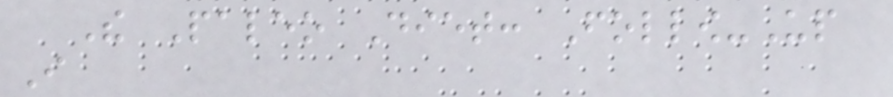The Paleo Diet: Follow-Up
I
